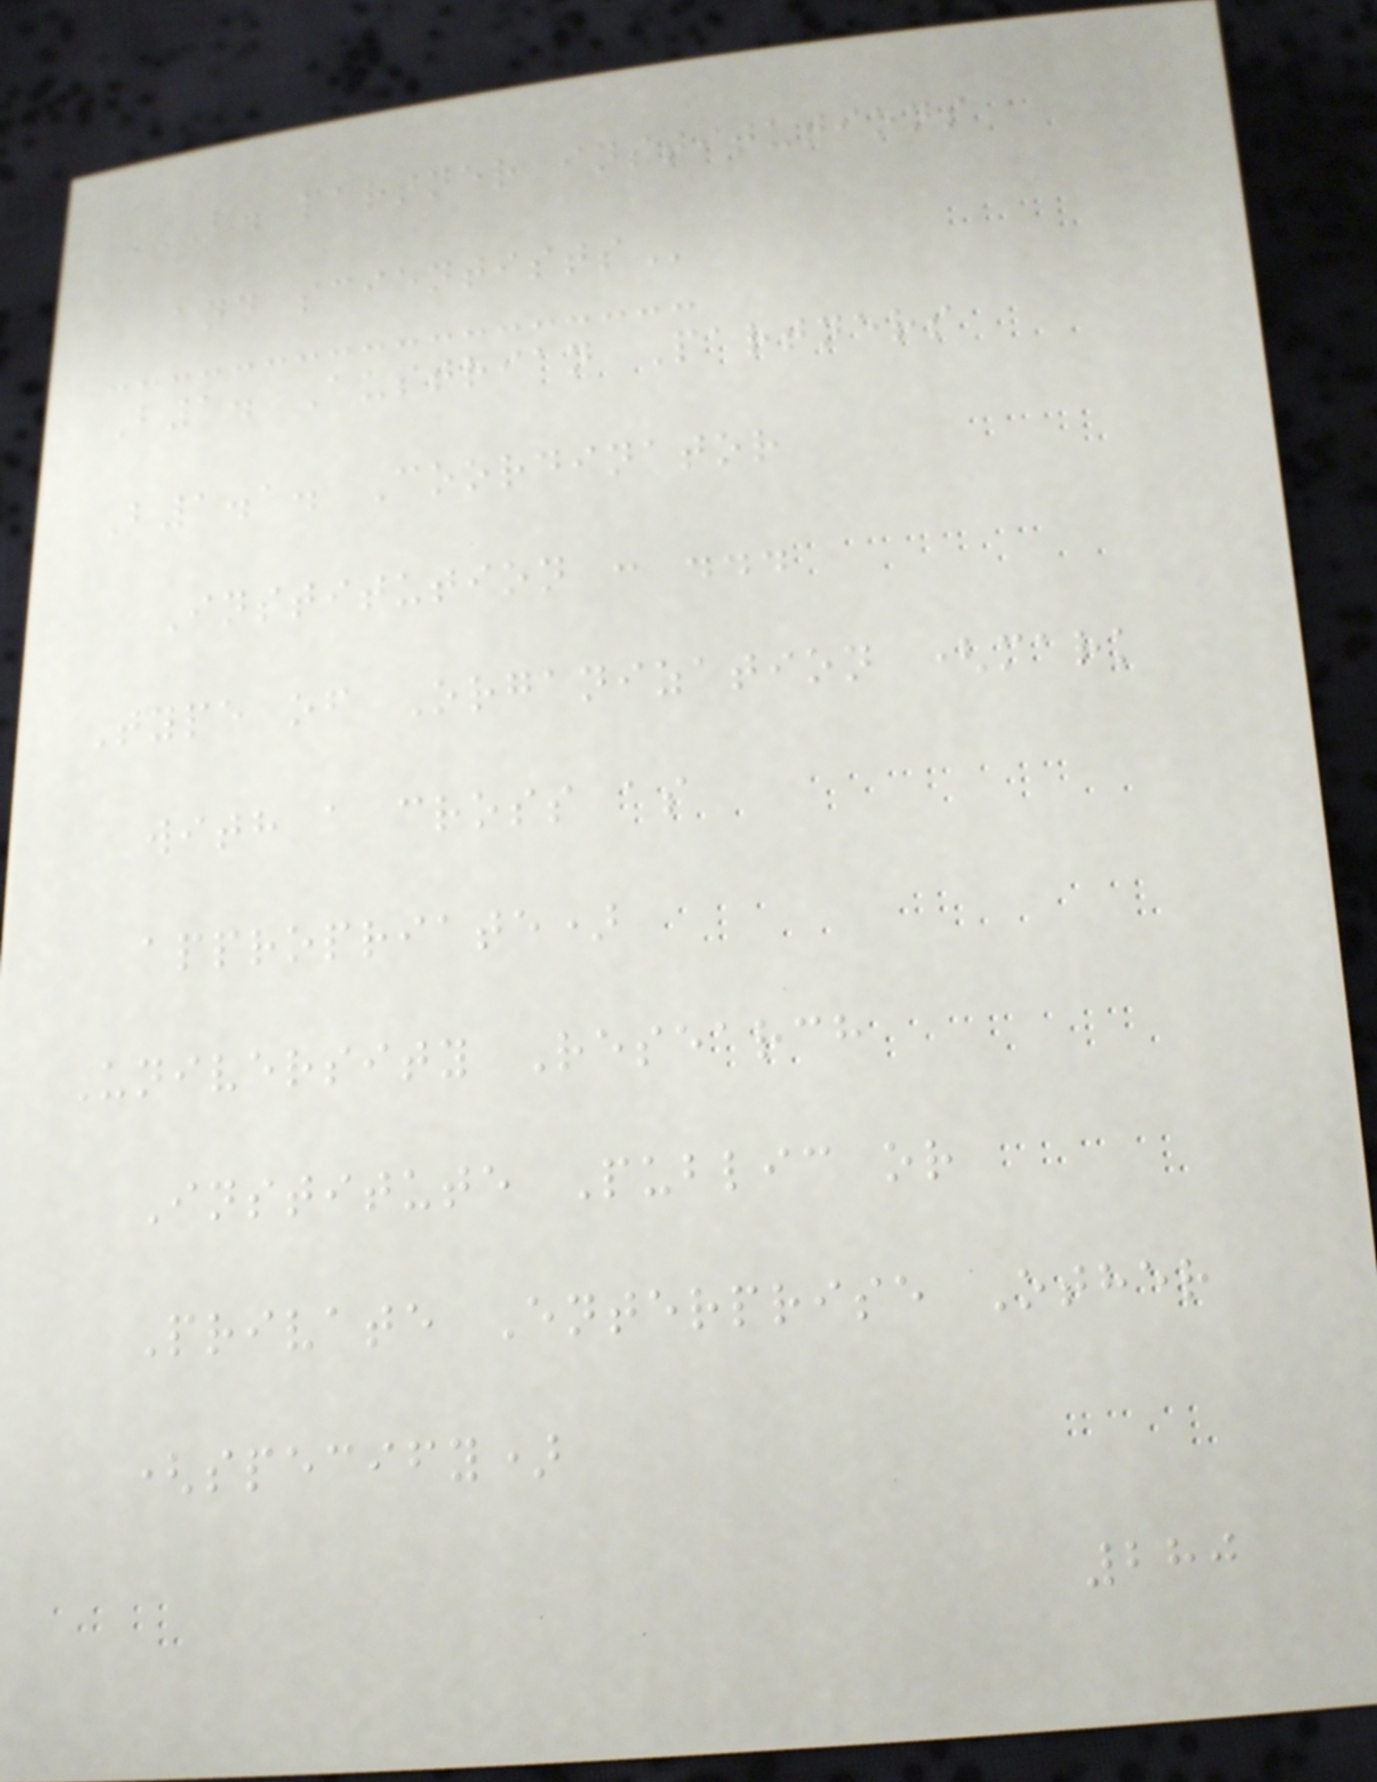B. PARTNER INSTITUTIONS
AND SCIENTISTS
B1. Austrian Partners
B1.1. Coordinator
Institution : ...
Type of Organization (mark
with a cross as
appropriate)
University Research
Institute Public or
Private Enterprise Other
(specify)
280
